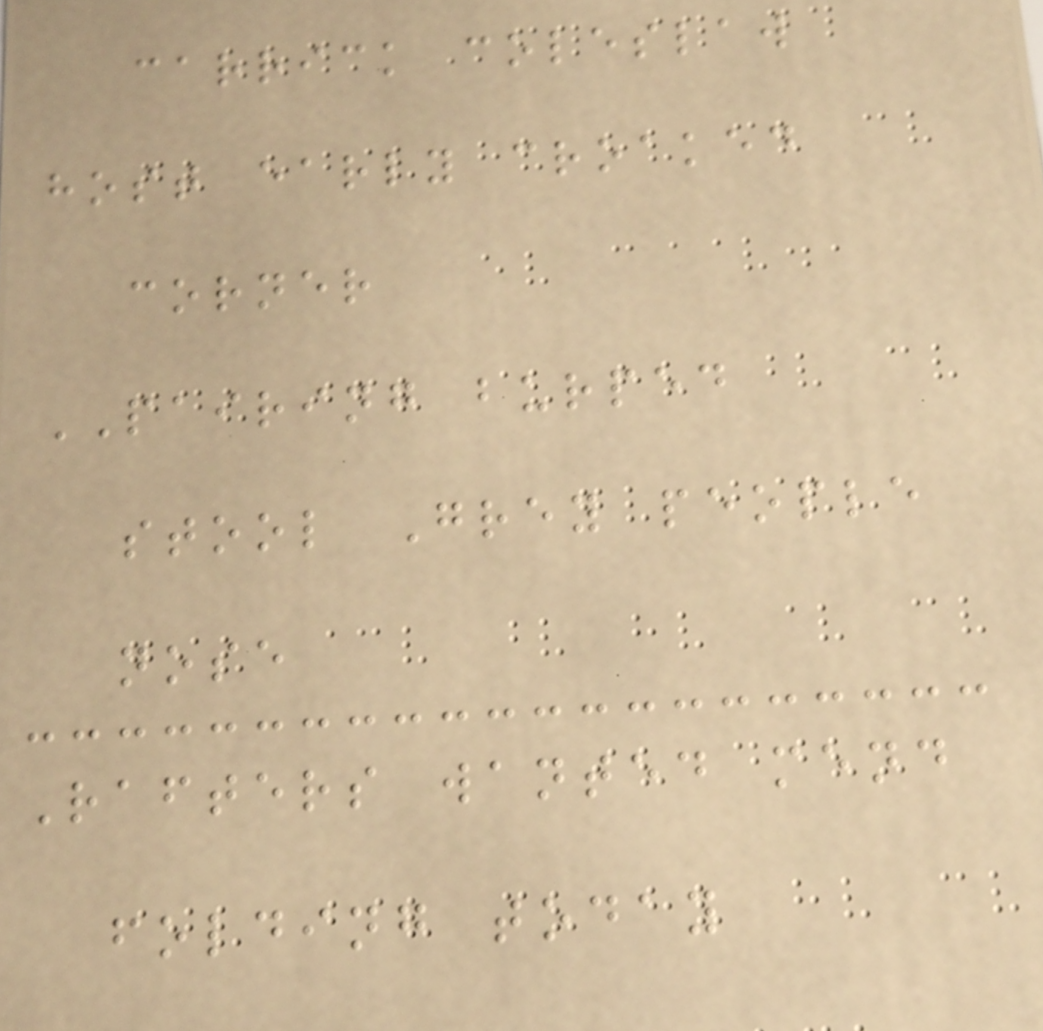carrick coleslaw
host early croaked
corner
PAIRING burped
stool Grey people
nose
Rafters wanted mend
folding today
